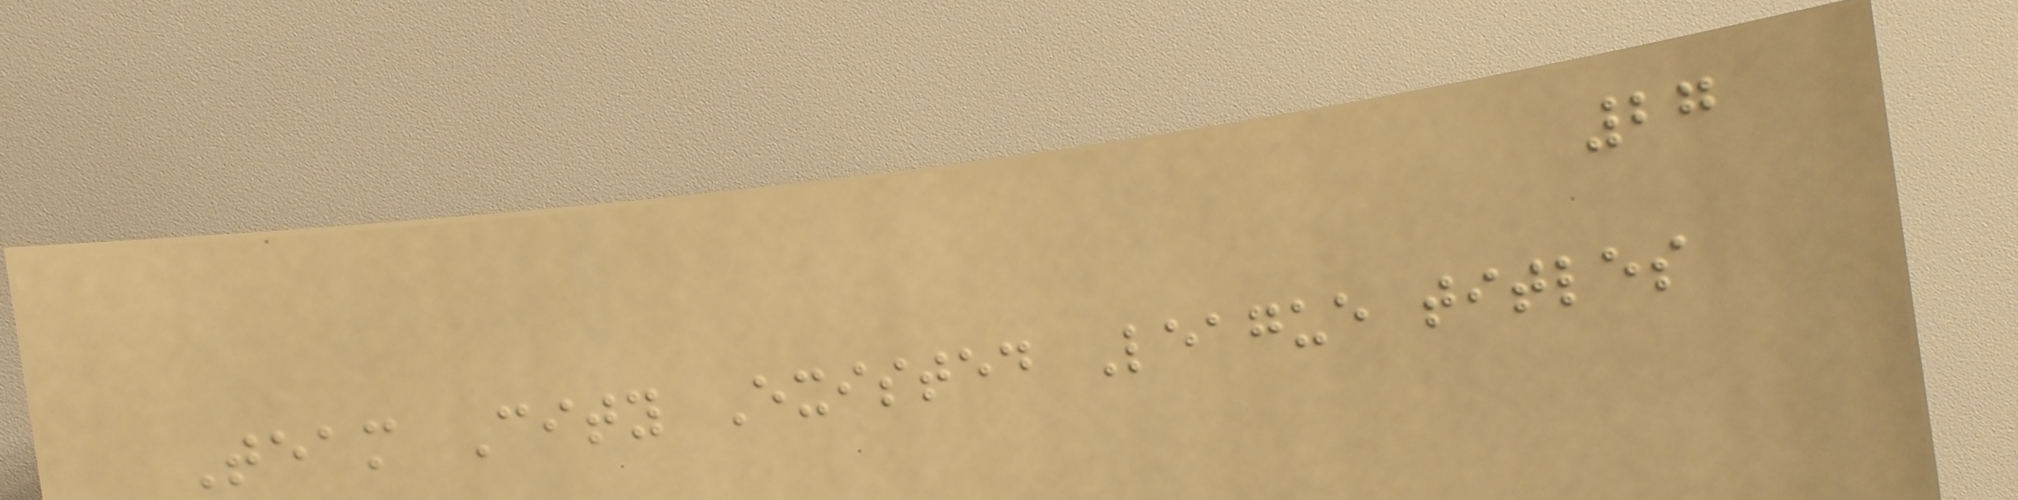27
Team City Existed League titles
